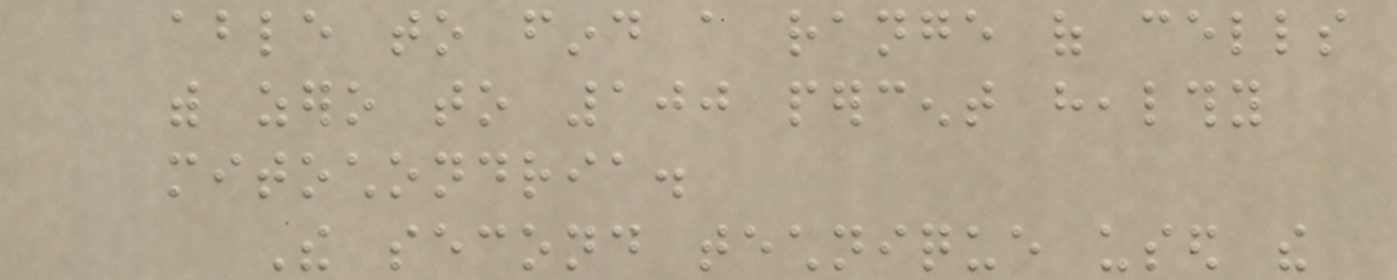able to find a range of cells
with zero to 100 percent healthy
mitochondria.
The second technique used the
